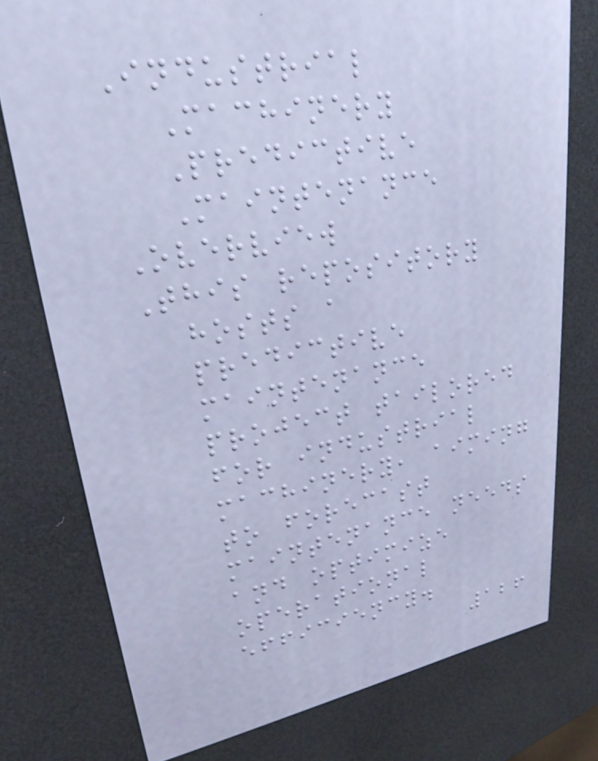Industrial
Machinery
Predictive
Maintenance
Overview
This repository
hosts a
predictive
maintenance
project tailored
for industrial
machinery, aiming
to forecast
maintenance needs
and optimize
operational
efficiency.
126
